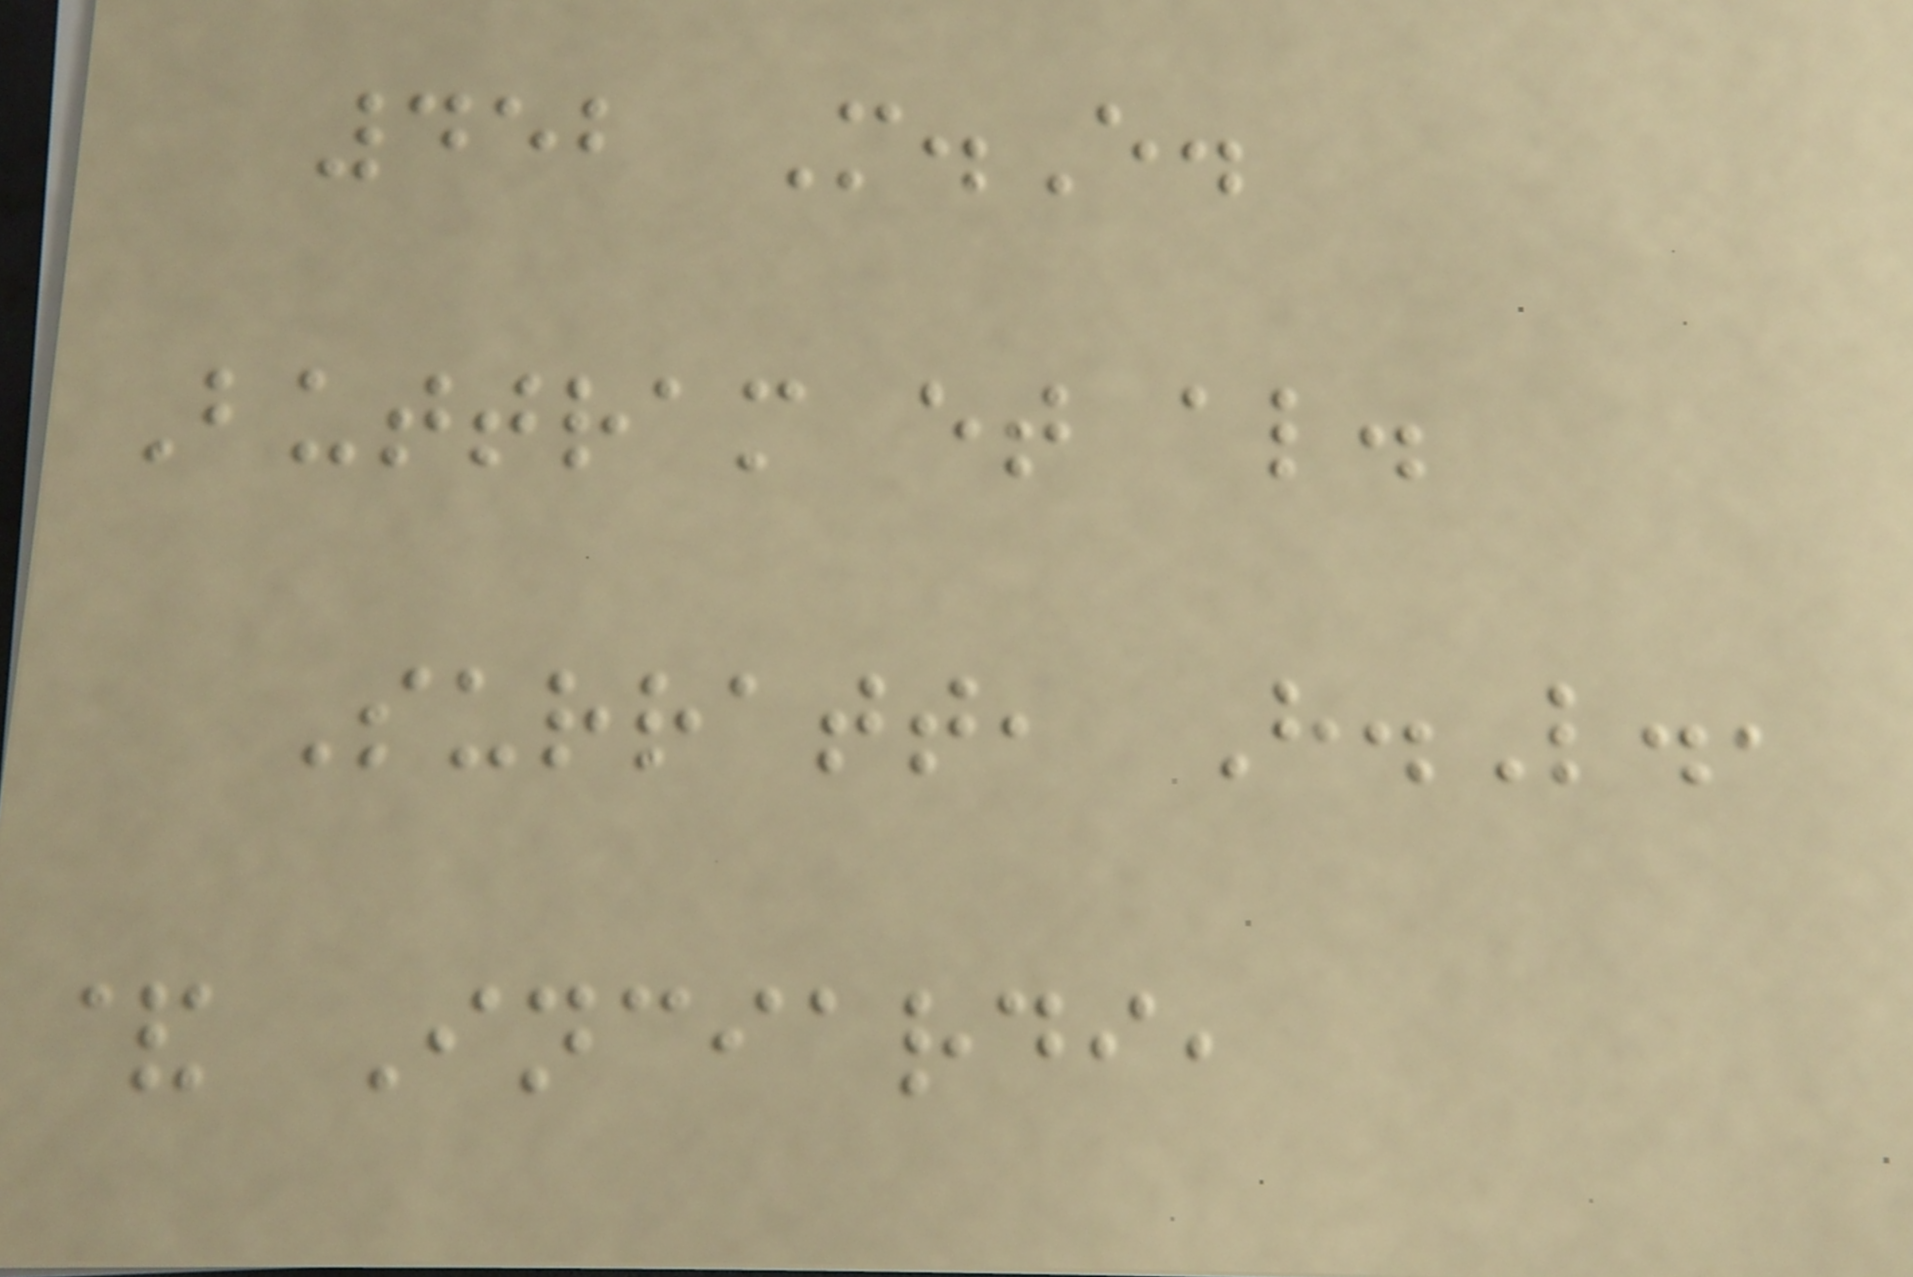452 M.E.
Buttram et al.
Surratt, H.L.,
& Inciardi,
